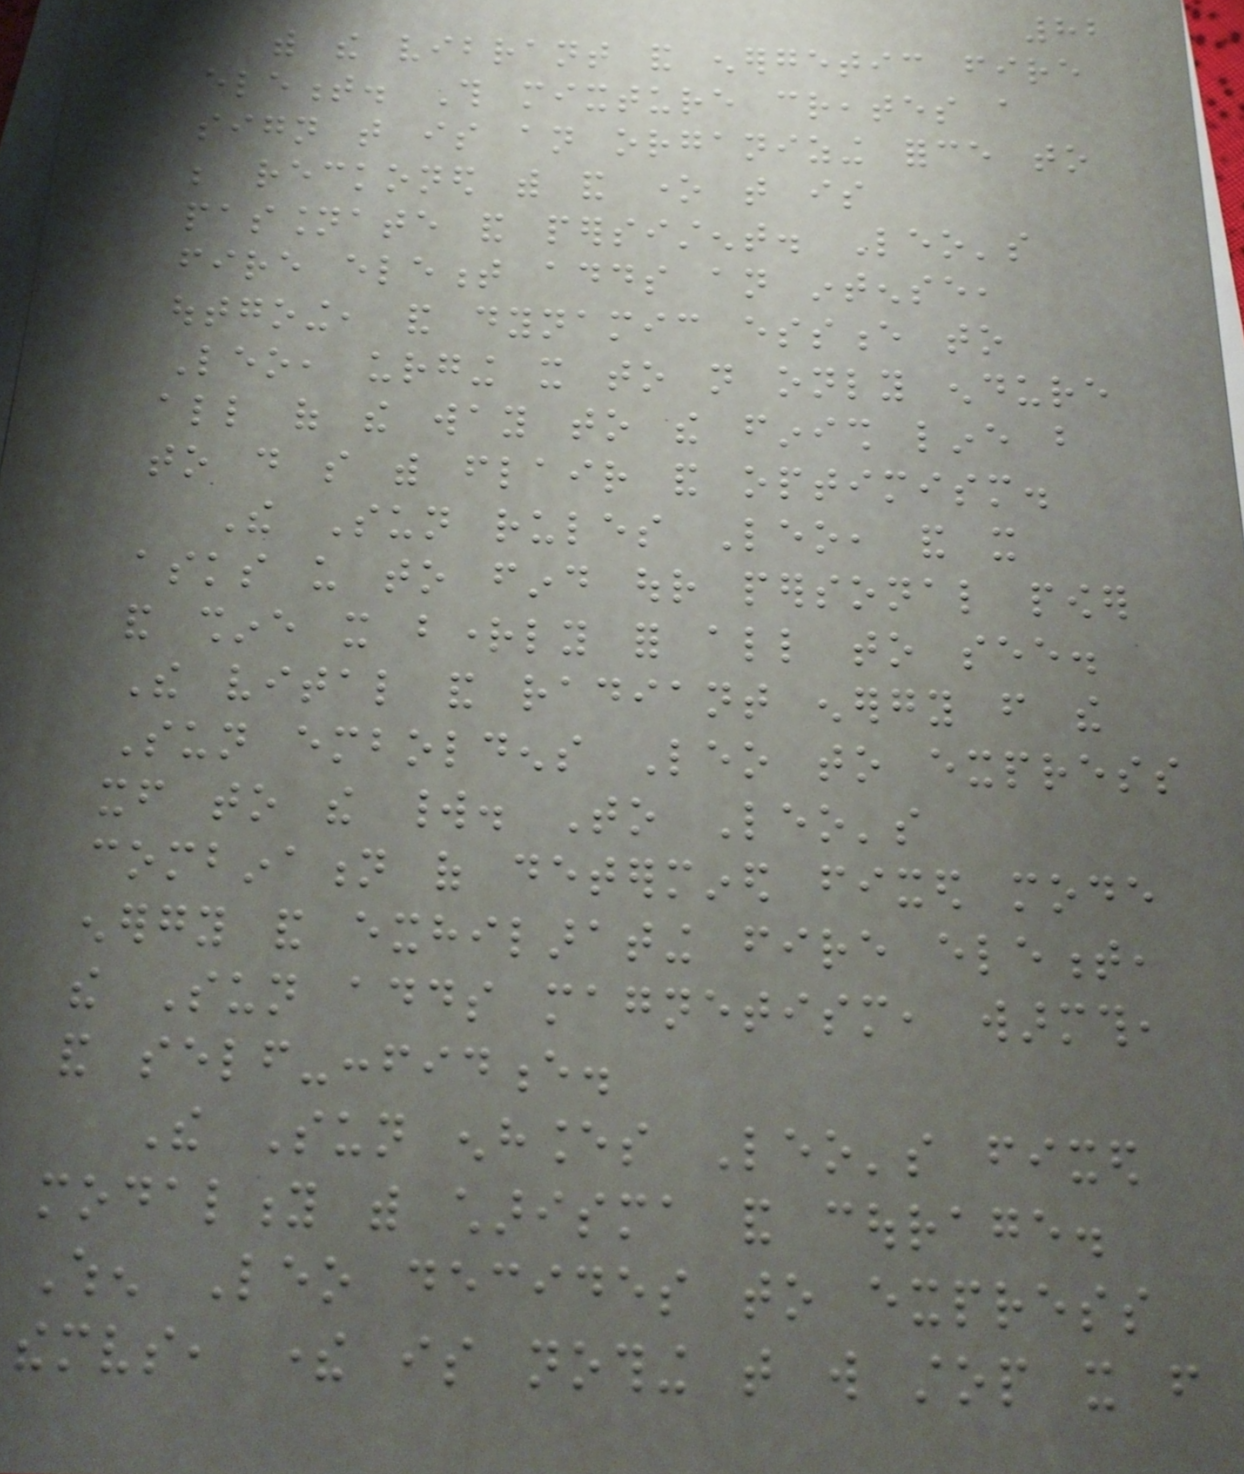82
with the vibrant and energetic fire
element. This mixture creates a
sign that is an organizing force to
be reckoned with and one that is
passionate and persistent. Leo's
fire element adds an intense,
outgoing, and dynamic essence to
Leo, urging it to not only endure
all of the way to the finish line but
to do so with flair and optimism.
The Sun rules Leo, and it
asks us to find our personal power
and shine it brightly for all to see.
The vital and radiant energy from the
Sun emboldens Leo to express
itself to the world. To Leo's
combination of determined fixed mode
energy and exhilarating fire element,
the Sun adds magnetism, warmth,
and self-confidence.
The Sun enhances Leo's fixed
modality with charisma and courage.
When Leo decides to express
themselves, there is nothing that will stop it from
